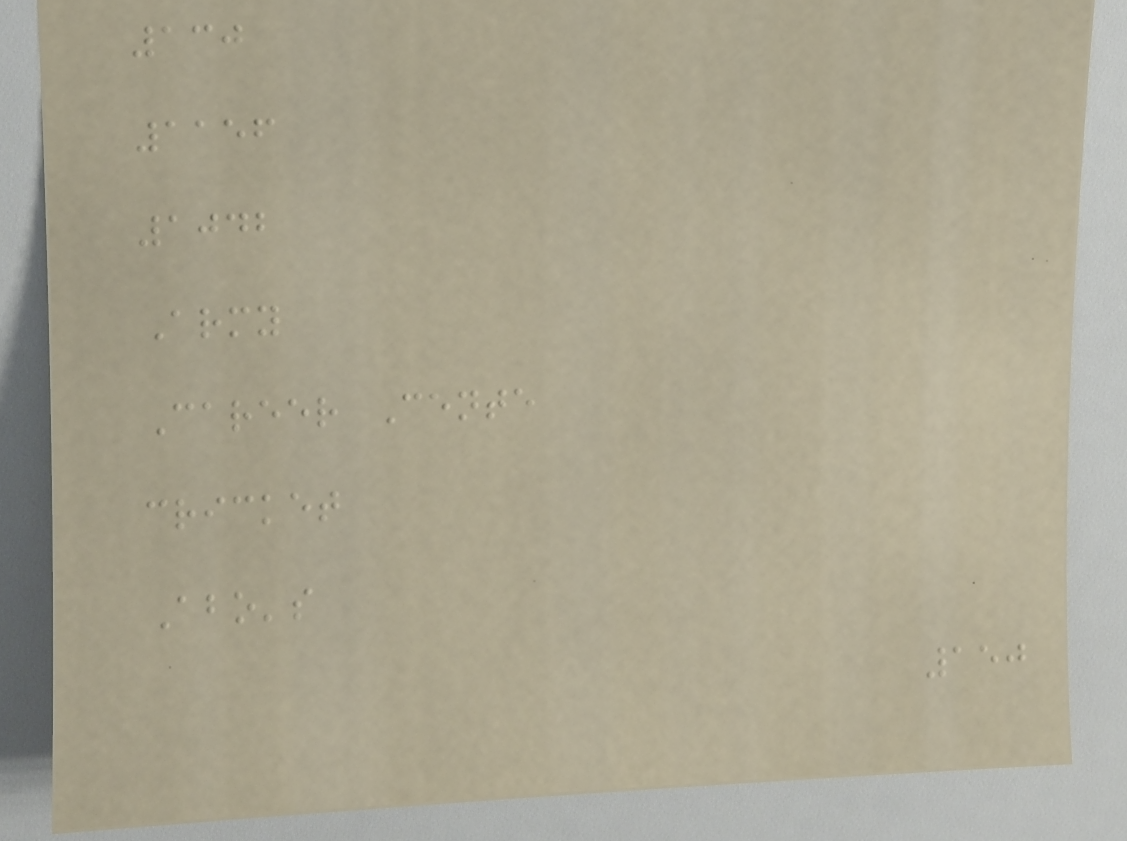130
1156
1042
Army
Career Cente
cricket
Abo's
150
